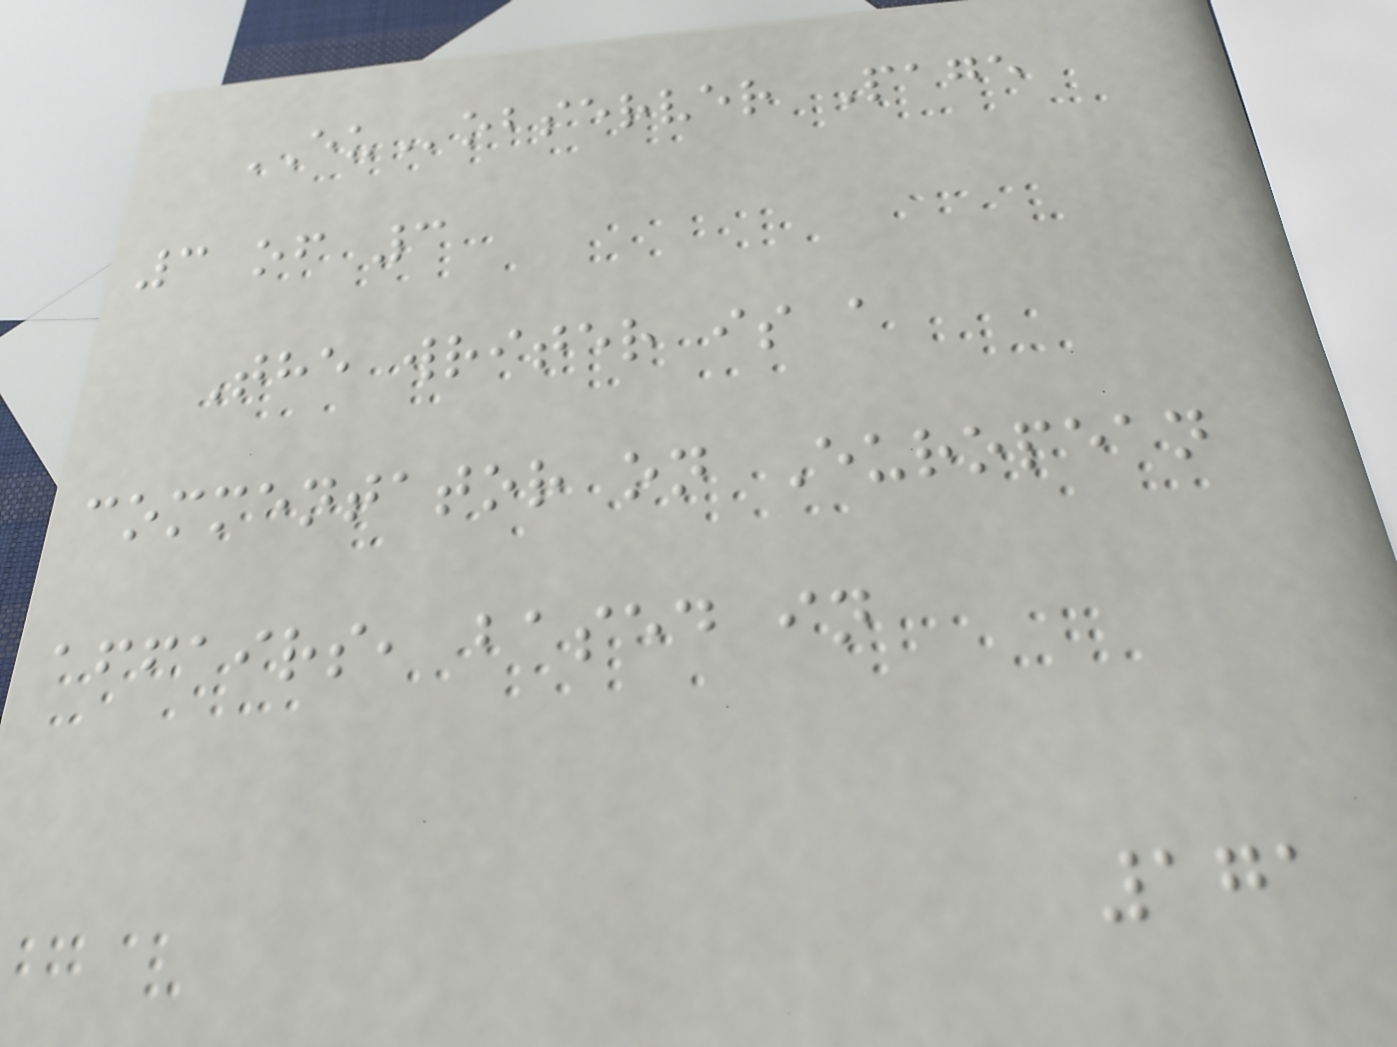EUobserver Page
3 of 3
The writer is a
commentator on European
affairs, based in
171
